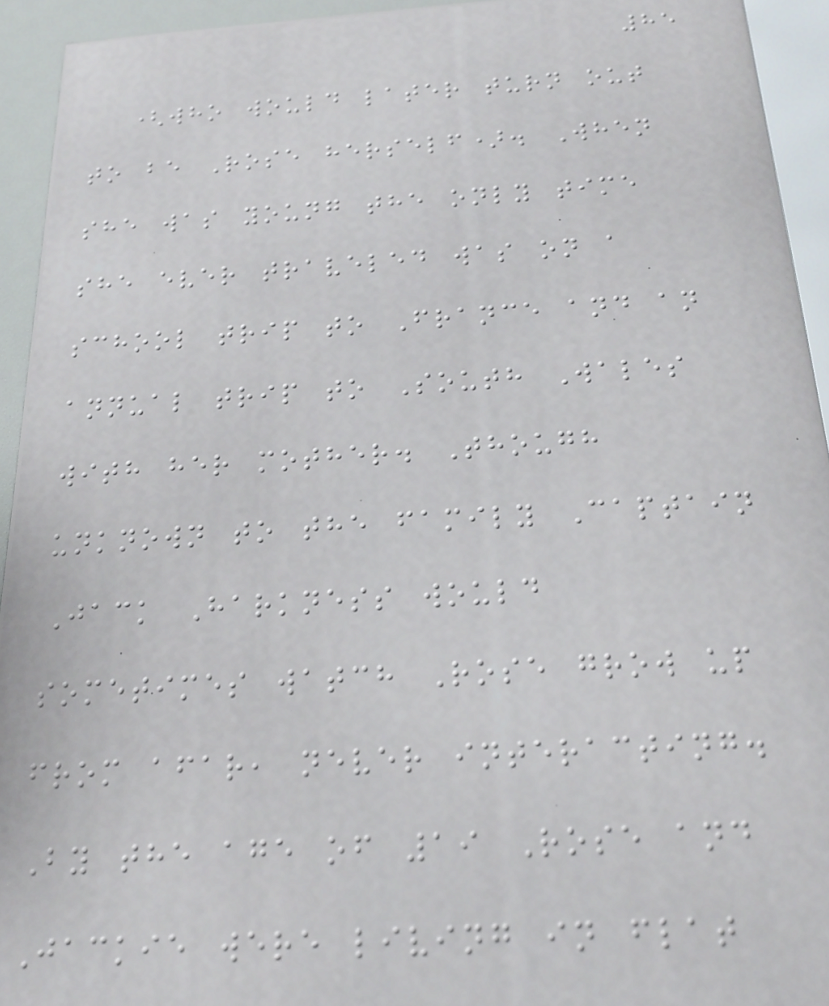85
(who would later turn out
to be Rose herself). When
she was young the only time
she ever traveled was on a
school trip to France and an
annual trip to South Wales
with her mother. Though
unknown to the family Captain
Jack Harkness would
sometimes watch Rose grow up
from afar, never interacting.
By the age of 19 Rose and
Jackie were living in flat
